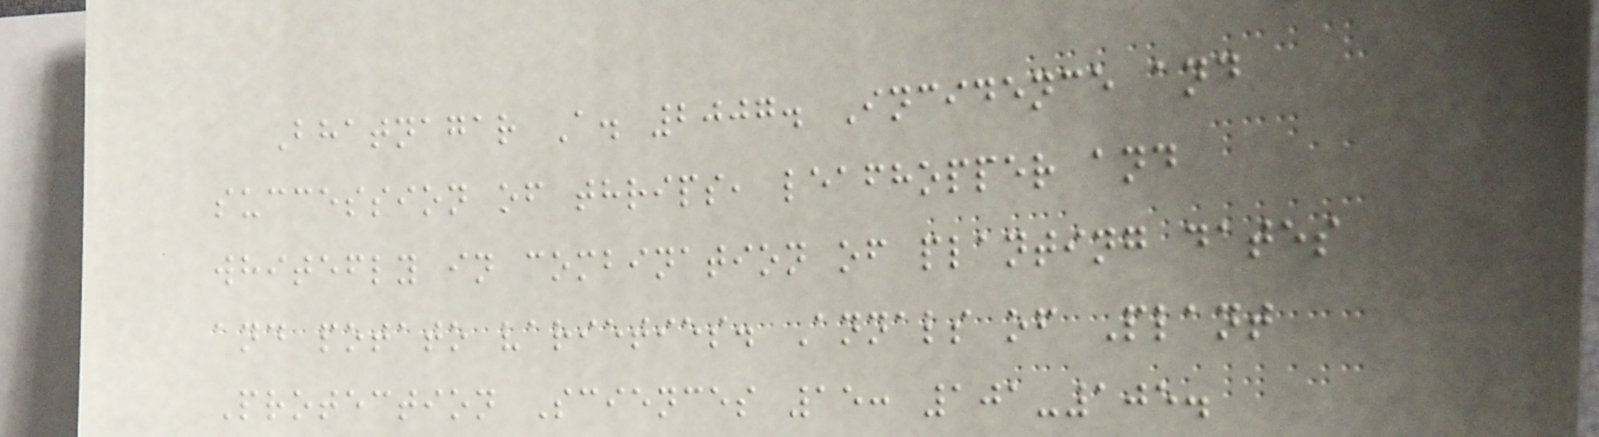Bhatnagar A. 2007. Incidence and
succession of thrips, leafhopper and
whitefly in combination of planting dates
and potato varieties. Annals of Plant
Protection Sciences 15: 101-105.
